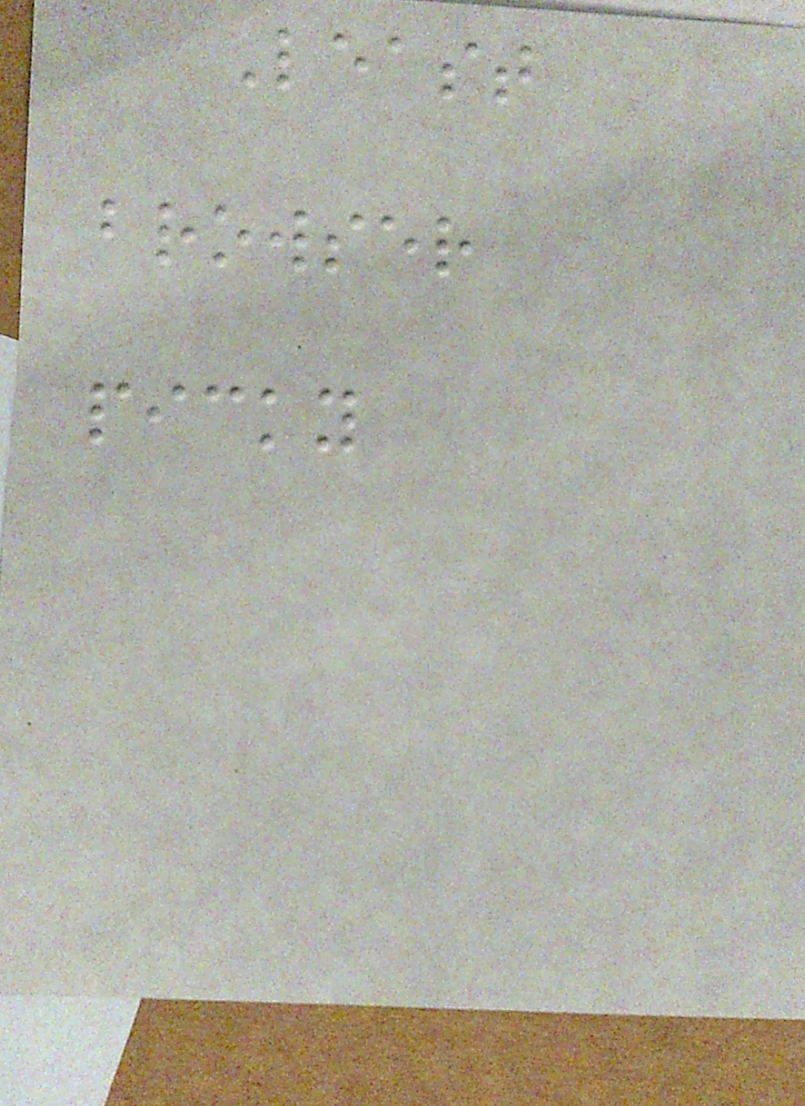Least
browser
picky
